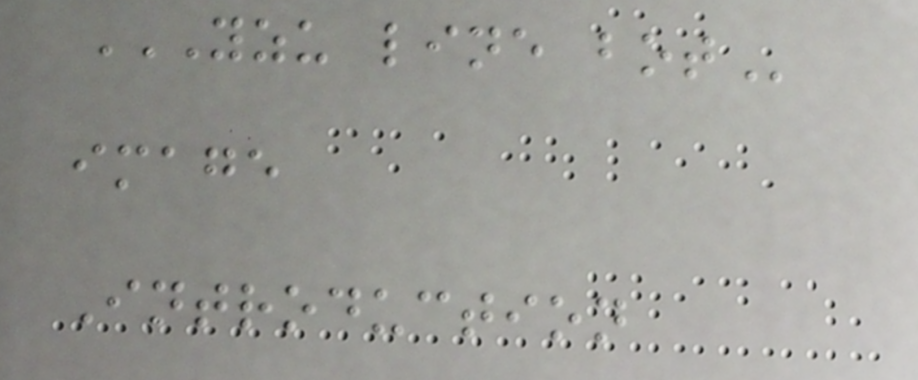YZU LINE BOT
image
Introduction
